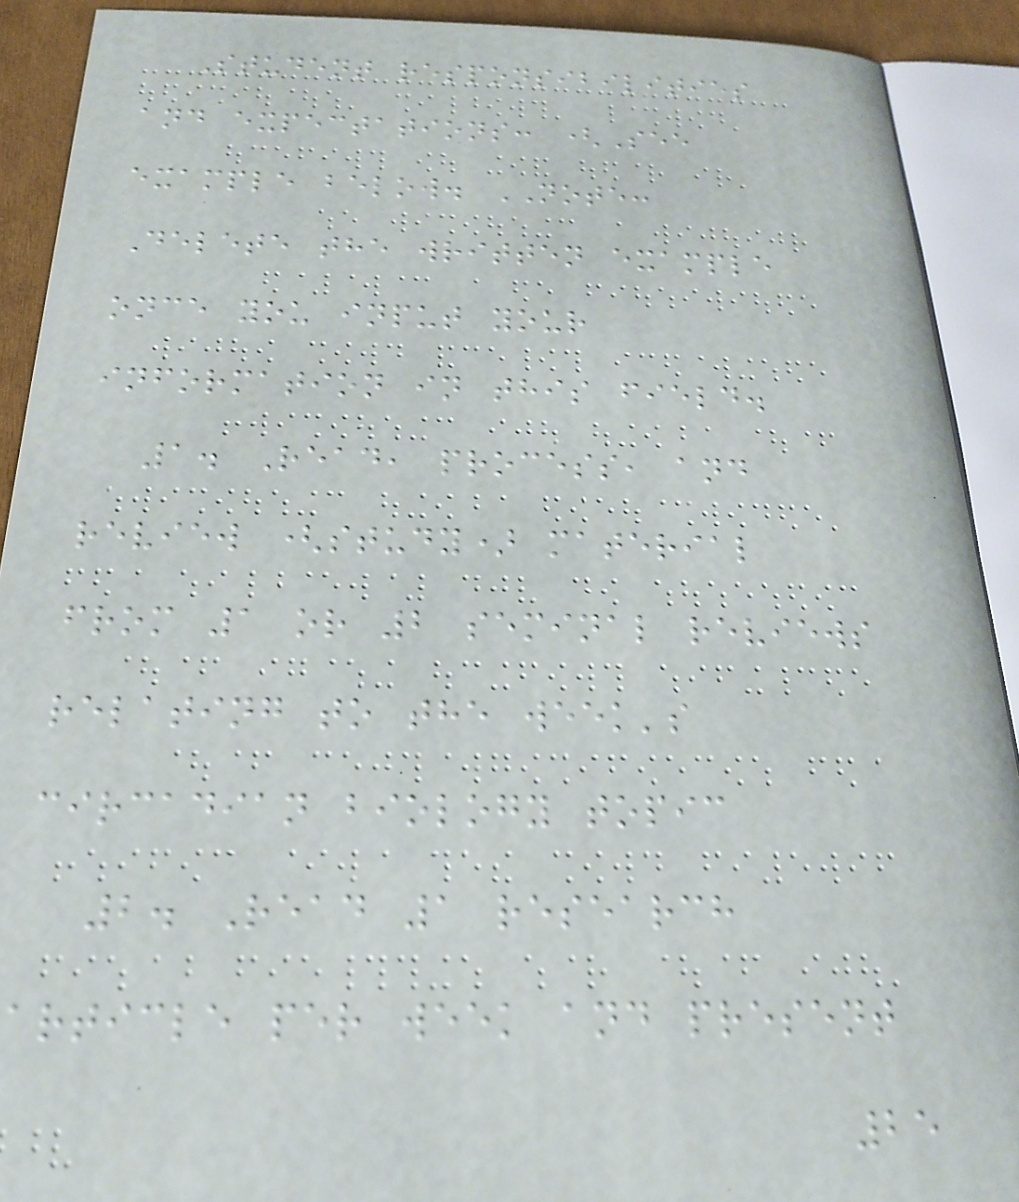Student responsibilities
and expectations: (See
example below. NOTE:
Delete the written example
once you input your
information in this field.
1. Read, process, and
review (study) material
from 1 or 2 seminal reviews
relating to the week's
circadian biology topic
2. Read 1 research
article per week and present
25
